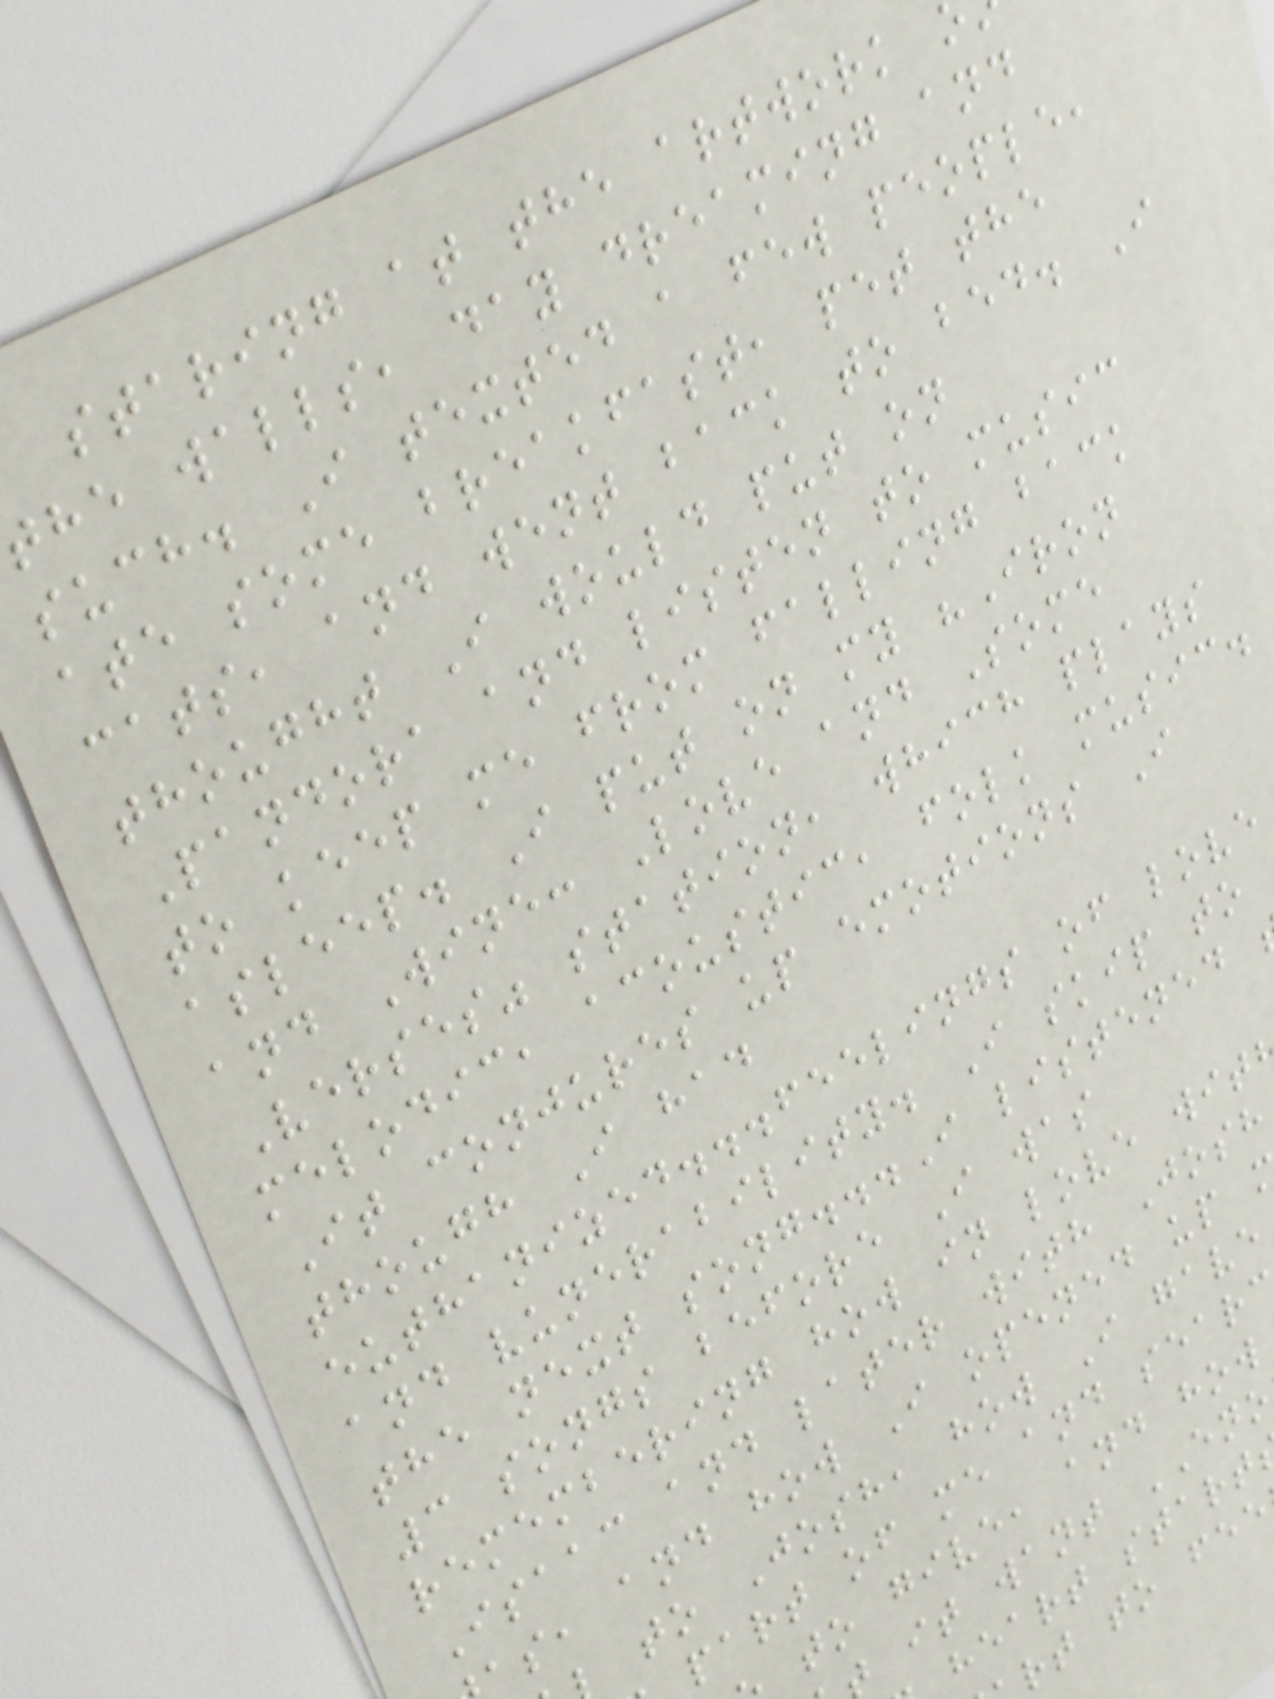staring at the artwork
the walls, day dreaming and
such. I texted a few people,
ate some breakfast, pet the
cats, and went back to bed. I
thought I would put on
Pandora and listen to music
to keep me from falling back
asleep. I put on my "Iron
and Wine: Love and Some
Verses" station, which plays
melodic, acoustic, folk music.
It conjures up emotions I
though I had
euthanized...feelings of love
and vunerability. I skip to
the next song...I listened
3 songs before I was
remembering how in love wit
Isaac and later with Josh
as, and how I opened up
to Josh, how I gave
part of me and searc
to give, and how
it want ENO
heart start
rt to fee
